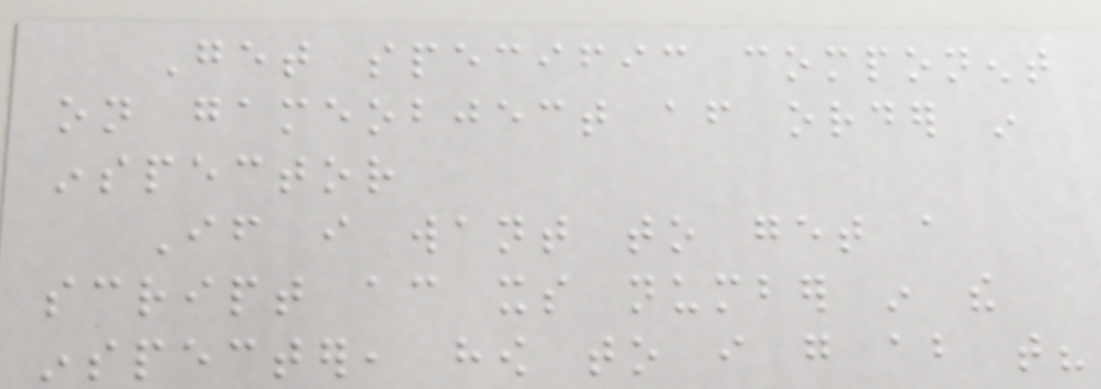Get specific component
on gameobject after order in
inspector
If i want to get a
script according its number in the
inspecter, how to i go about that?
